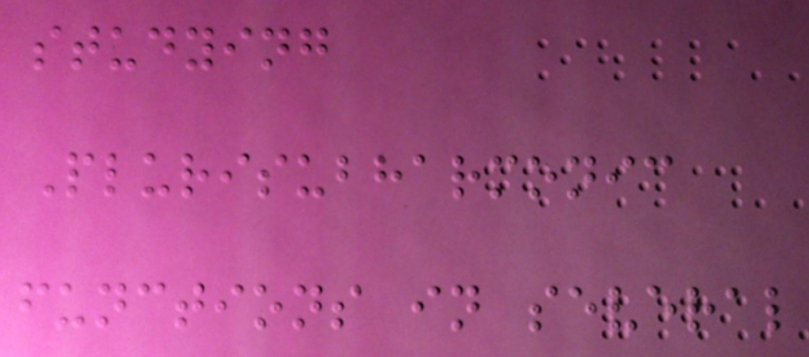studying
Plurisubharmonic
functions in several
